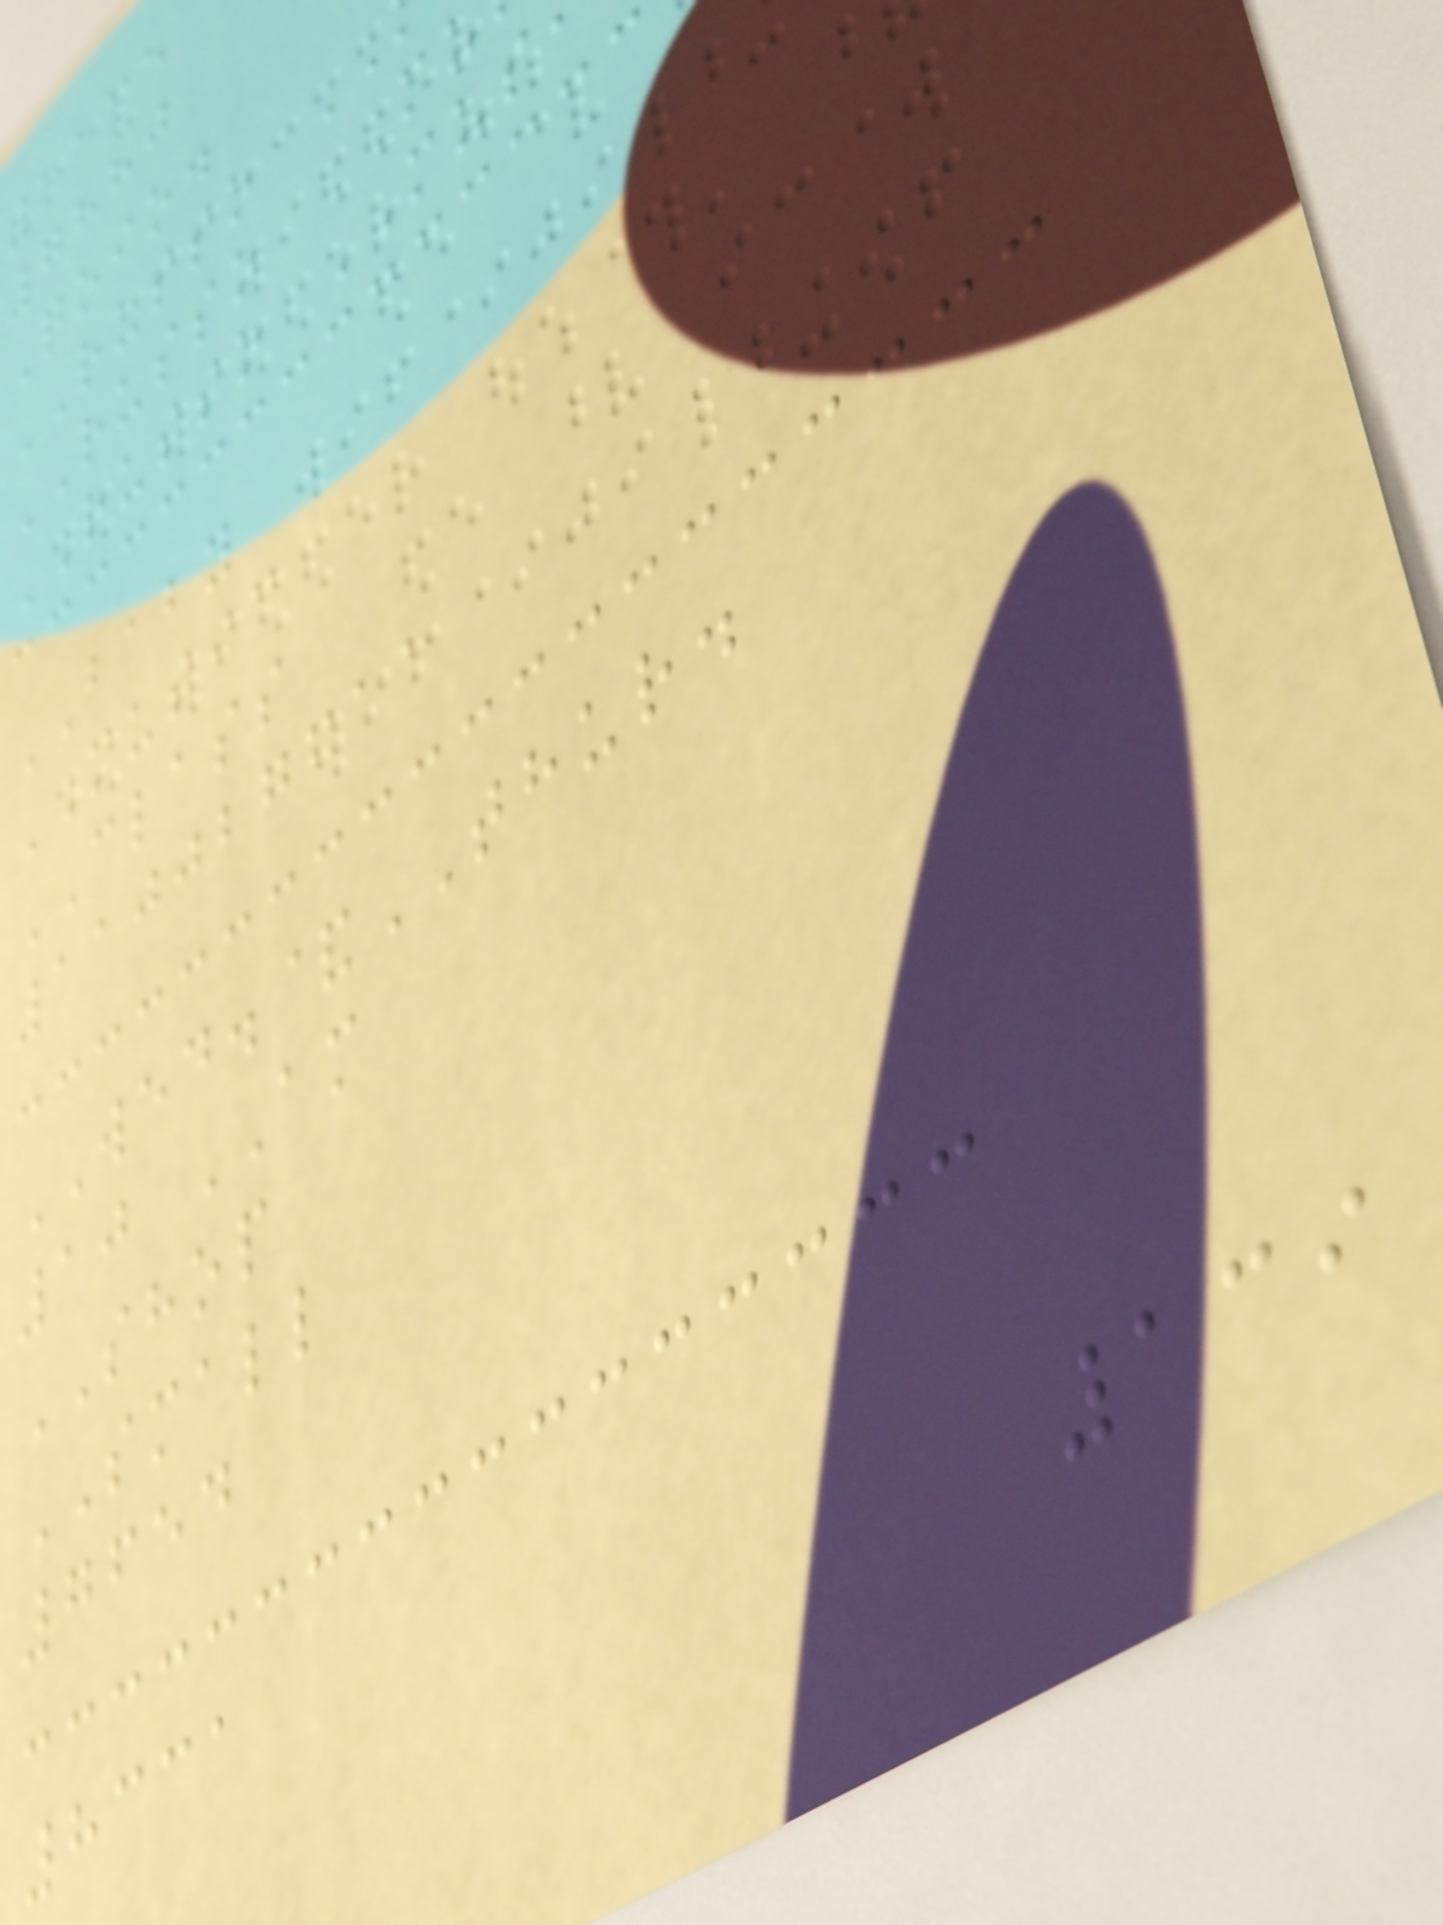1135
7880
Qoio.
RUSSO
RUSSO MU
RUSSO MUS
BABY
MUSIC
CLASS
110027611
WED.&THUR.
10 AM
SHOP
SMALL
7654
8331
139
